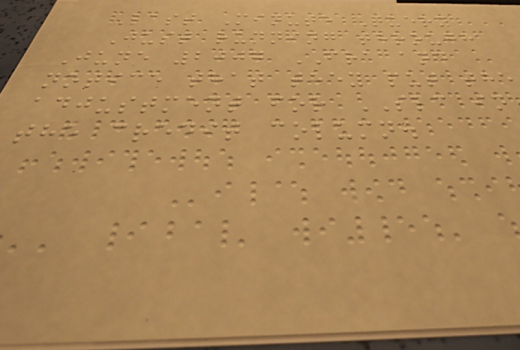Last Minute Query
Just running through
June 2007 FRA and
notice that they put the
adjustment for SLC in
the credit column.
